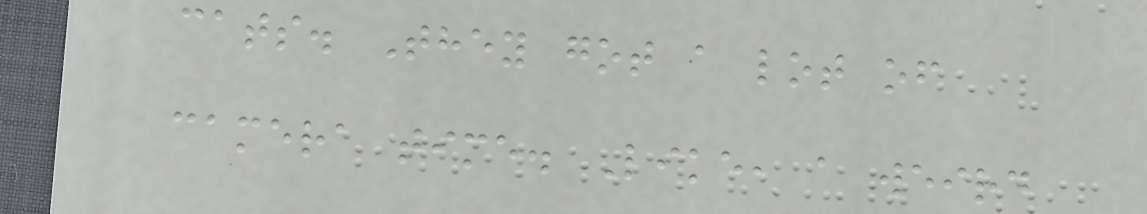cats. They got a lot of
camera time. Like, a weird
